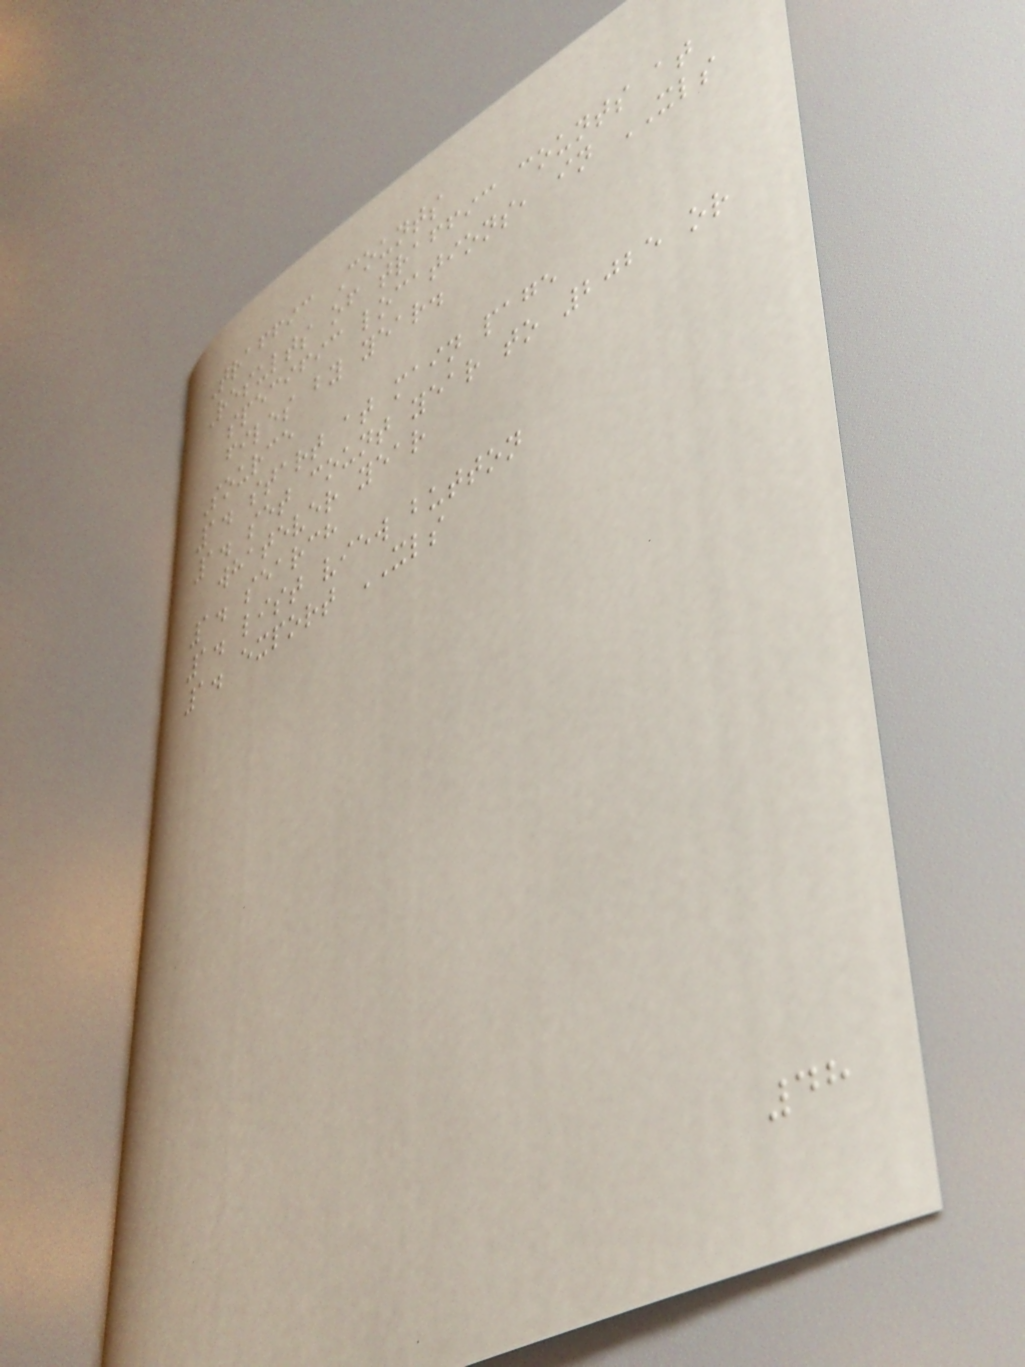Traffic Counts
Results of traffic counts at
specific locations, in XLS
files by year.
Source
1. start at main page
1. set count year to 2025 or
whatever year
1. search
1. list view button
1. export XLS
48
